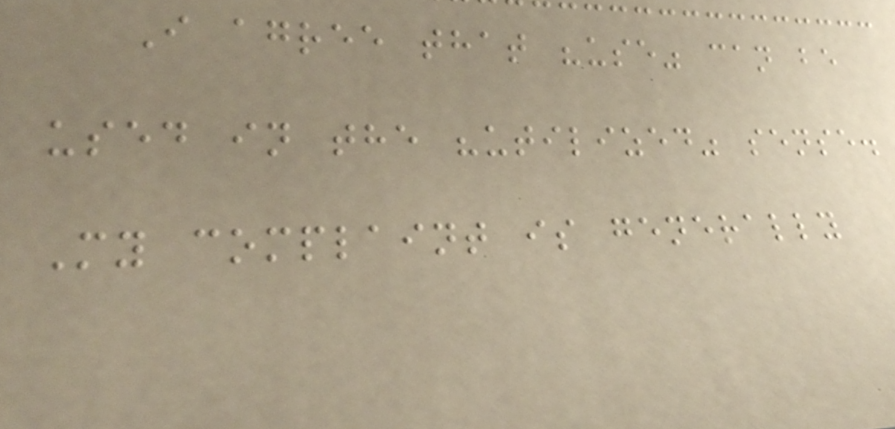I agree that "use" can be
used in the "utilized" sense.
My complaint is generally
